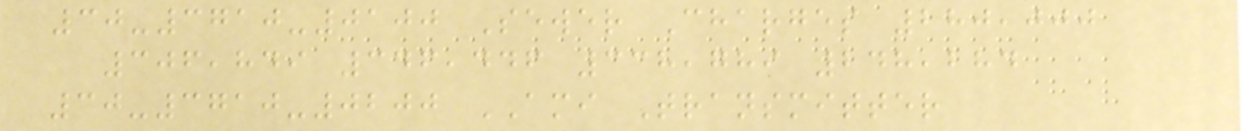30-3710-0100 Sewer Charges 280,000
306,849 346,446 338,789 248,284
30-3710-0200 AMI Transmitter
